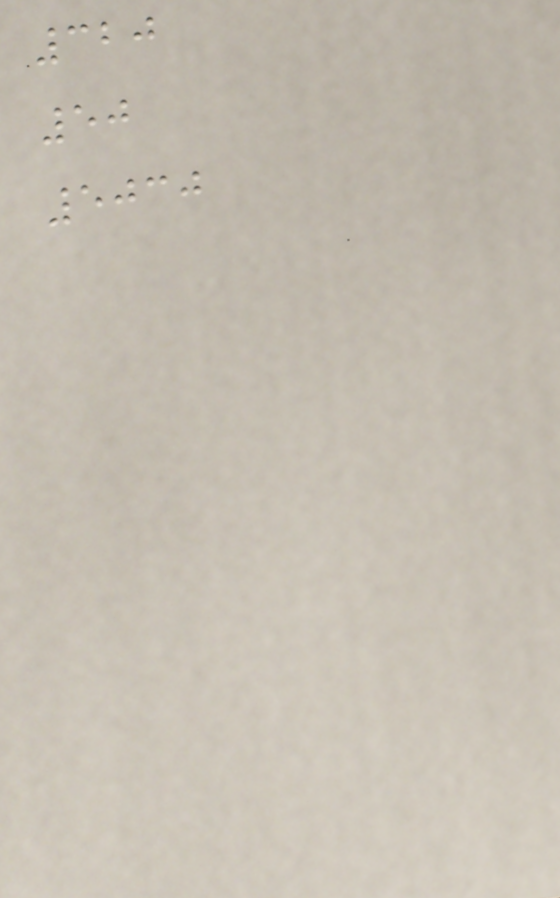320
50
5030
